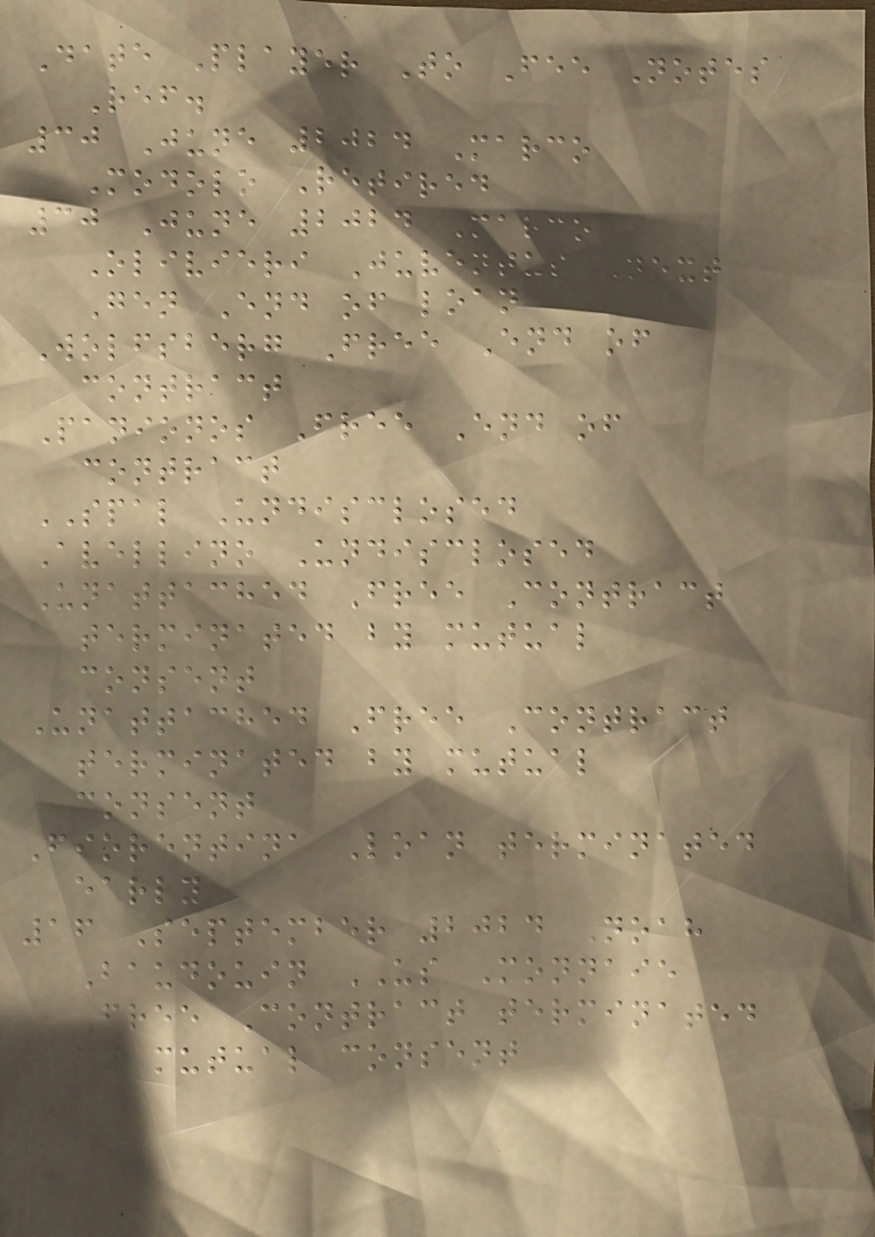Date Player To Fee Notes
Ref.
30 June 2024 Marco
Modolo Retired
30 June 2024 Marco
Olivieri Juventus Next
Gen End of loan
Wolfsberg Free End of
contract
Panionos Free End of
contract
SPAL Undisclosed
Avellino Undisclosed
Unattached Free Contract
terminated by mutual
consent
Unattached Free Contract
terminated by mutual
consent
Fiorentina Loan terminated
early
16 September 2024 Noah
Baudouin US Monnaie
Free Contract terminated
by mutual consent
